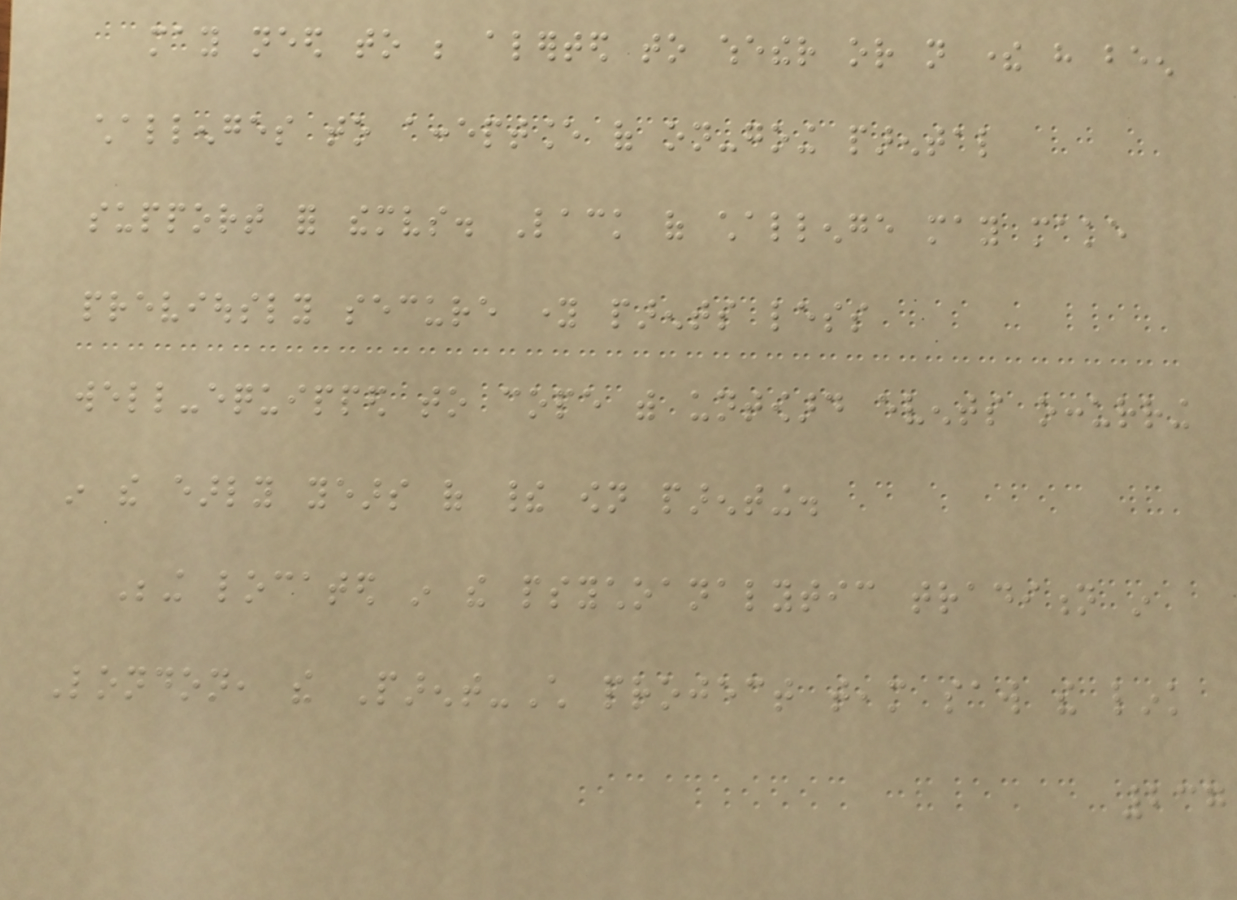may need to be alerted to whether or not there have been
challenges to acceptance of on-going parental
support for themselves. Lack of challenge may make
previously secure young parents less
well-equipped to cope with untoward events occurring
in the early years of their own parenting.
Being located in the psychoanalytic tradition in
London, the Parent-Child project team saw the link
237
